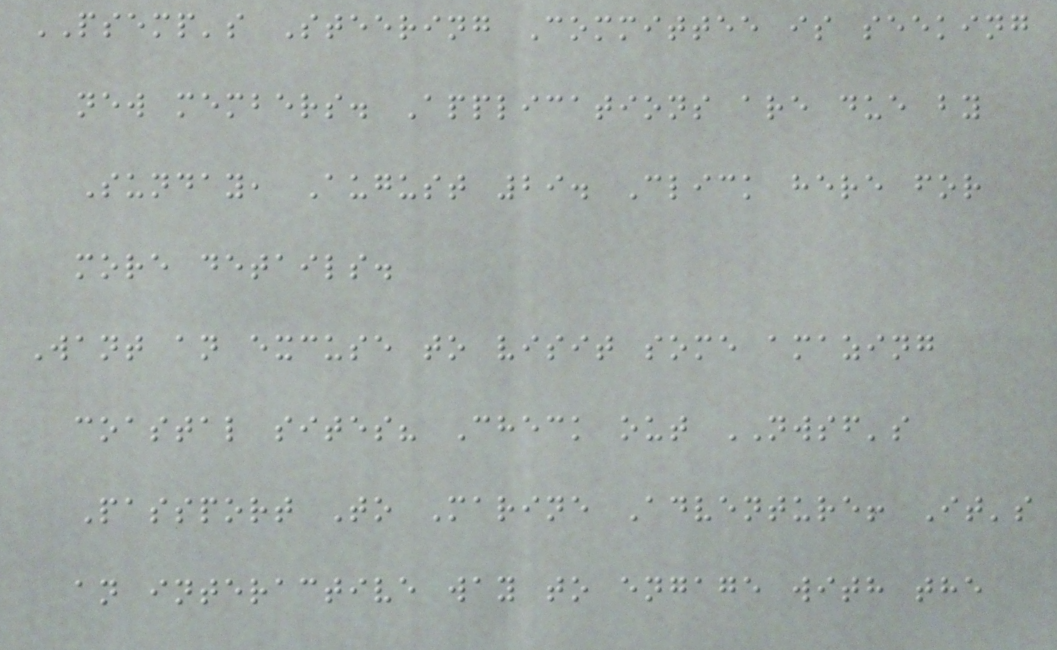PSEMP's Steering Committee is seeking
new members. Applications are due by
Sunday, August 29. Click here for
more details.
Want an excuse to visit some amazing
coastal sites? Check out NWSF's
Passport To Marine Adventure! It's
an interactive way to engage with the
